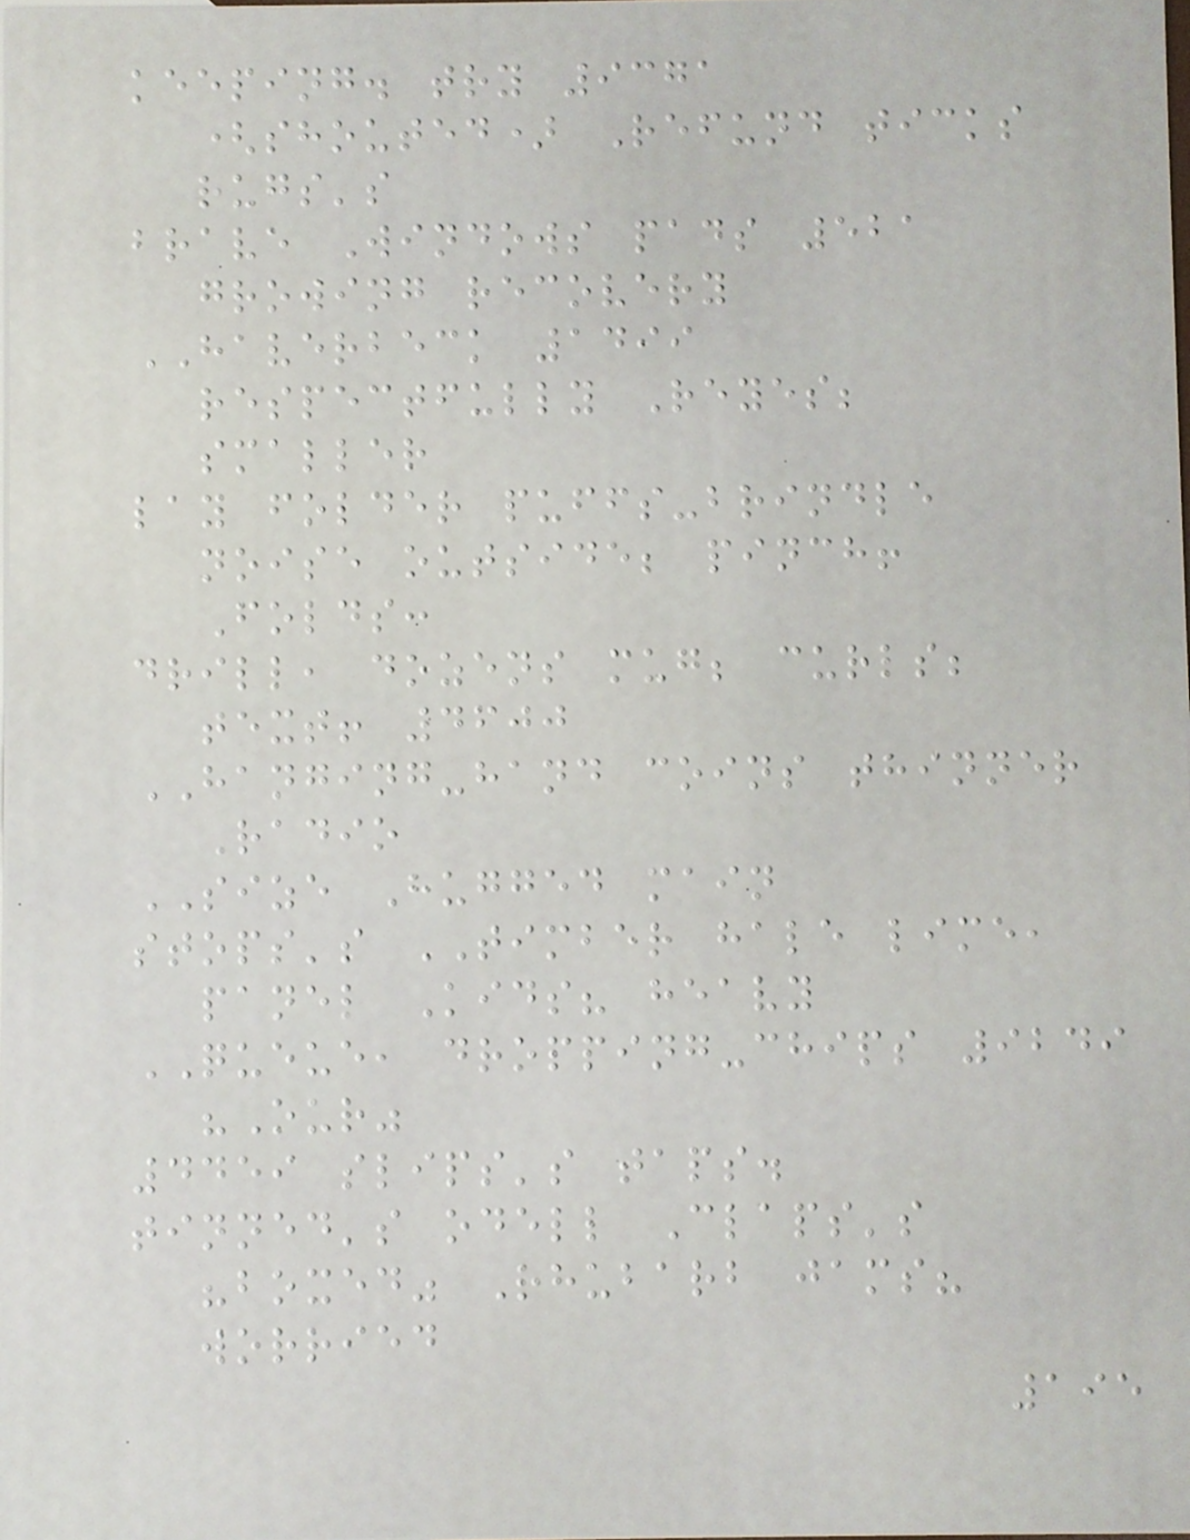keeping. try 9371
(shouted) Refund ticks
rugs's
brave Windows pads 521
growing recovery
HAVERBECK 1499
respectfully Reyes;
smaller
lay folder puffs-brindle
noise outside; pinch!
Folds:
drill, dozens mug; curls;
text! 4600
HANGING-hand coins thinner
Radio
SIZE Hugged main
stops's TIMBER hale lime,
panel Kids? heavy
QUEUE, dropping-chips 9249
"Our"
4459 slips's taps.
tinned's odell Claps's
"boxed" Rhubarb jams?
worried
195
